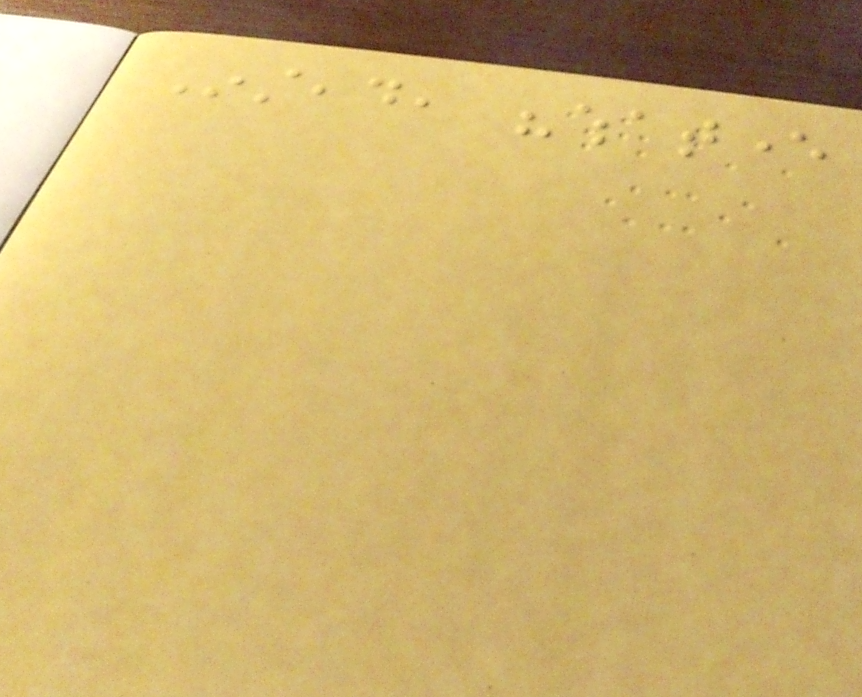Instead, "whatever
